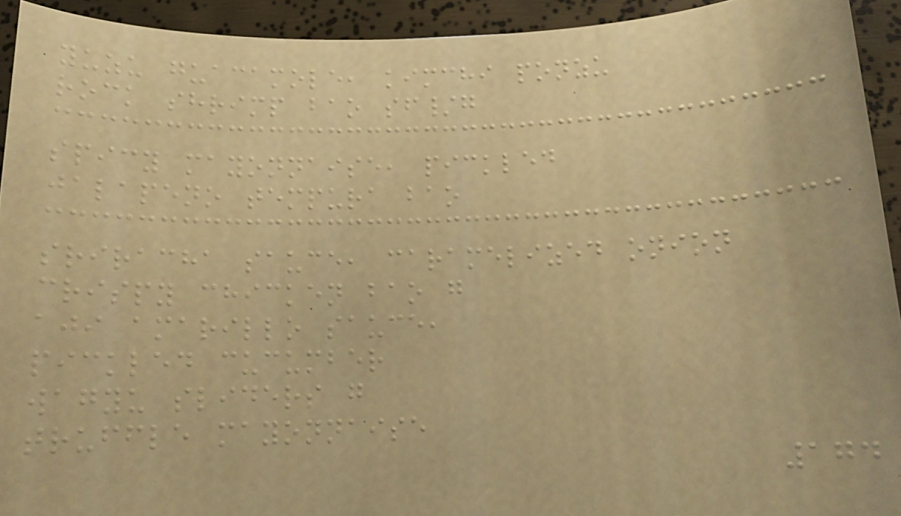yuzu guacamole, kimchi ponzu
rock shrimp bao sf/g
spicy mayonnaise, pickled
jalapeno tempura bao
sriracha sauce, caramelized onion
crispy chicken bao g
aji amarillo sauce,
pickled cucumber
wagyu sliders g
truffle mayonnaise
174
